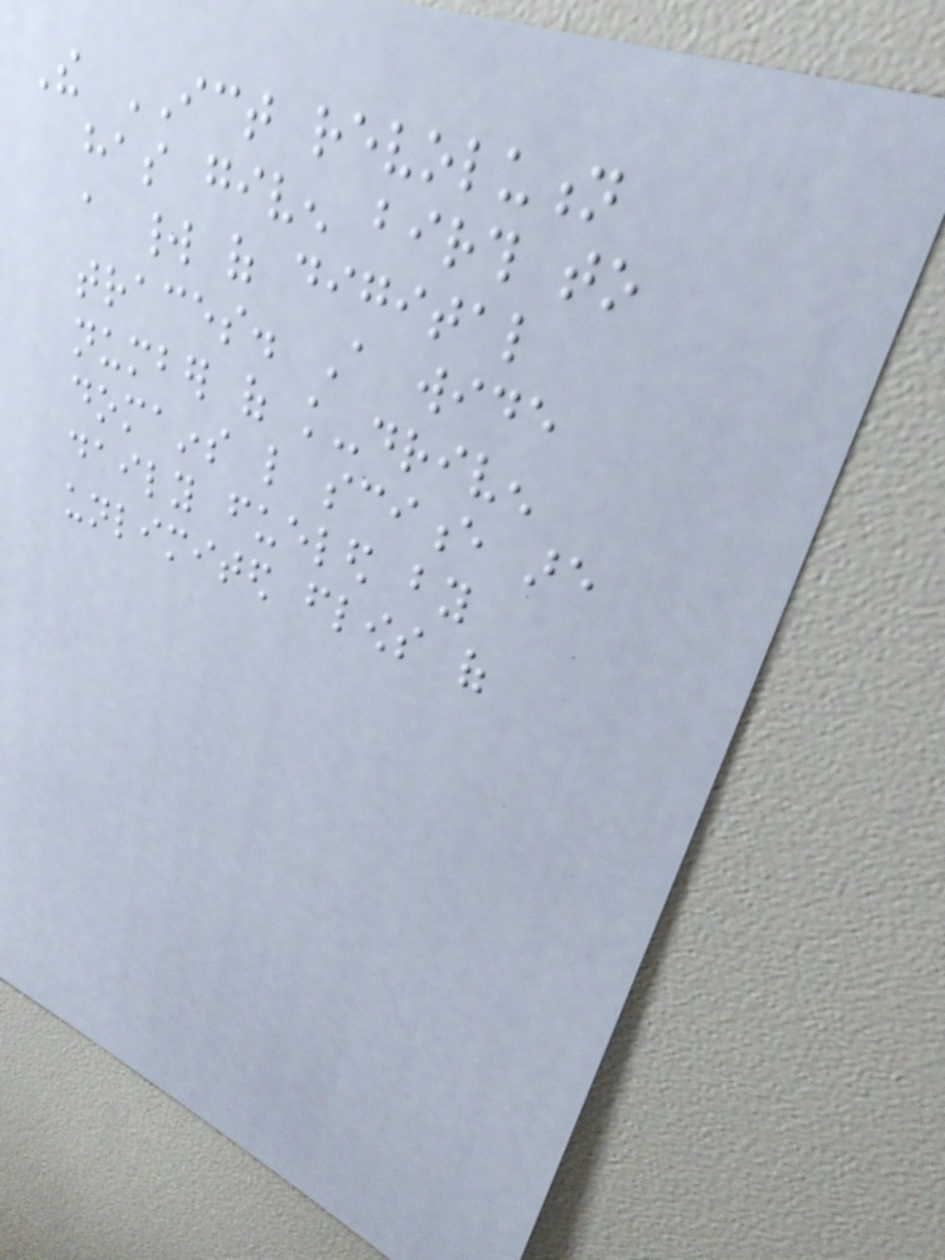The ICT revolution
has given birth to
a world of digital
traces. A wide
number of knowledge-driven
domains like science are
daily fueled by
unlimited flows of
